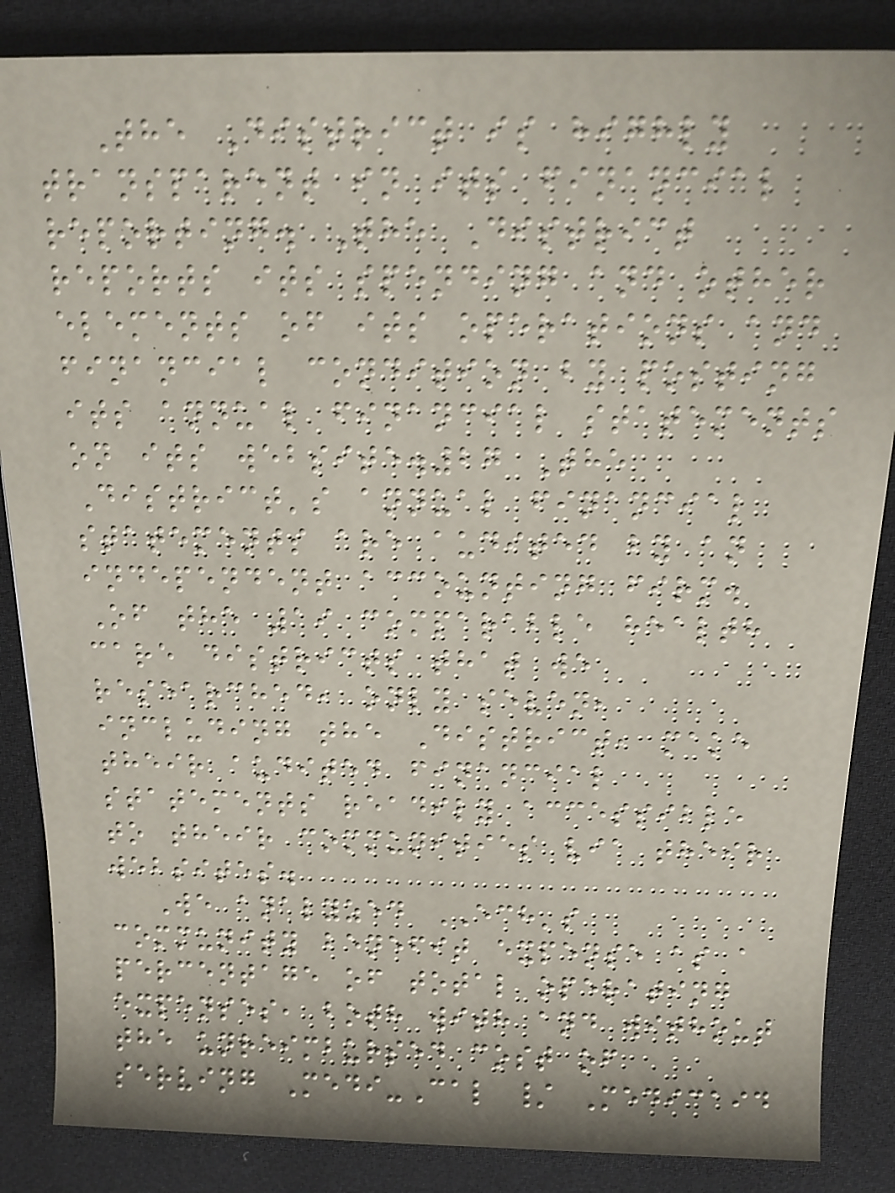The District is highly
transparent in its financial
reporting. The District
reports its spending and other
elements of its operations and
financial condition by posting
its annual financial statements
on its website.27 The
District's annual financial
statements are audited by an
independent accounting firm.
Of the 19 comparable health
care districts that we
researched, only seven,
including the District, make
their audited financial
statements readily accessible
to their communities via their
websites.
We analyzed ECH's
community benefit expense as a
percentage of total operating
expenses, both with and without
the unreimbursed cost of
serving Medi-Cal / Medicaid
